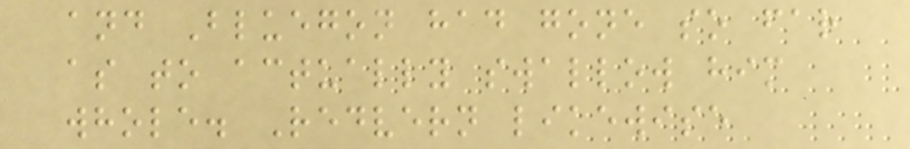and Bluegon had gone so far
as to actually swallow him
whole. Redvern likewise
